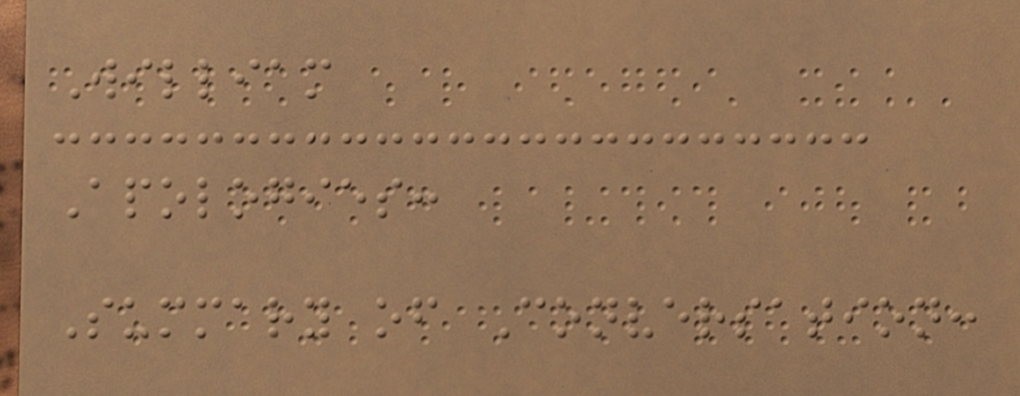William
Apologies:
Summary of Conversation:
